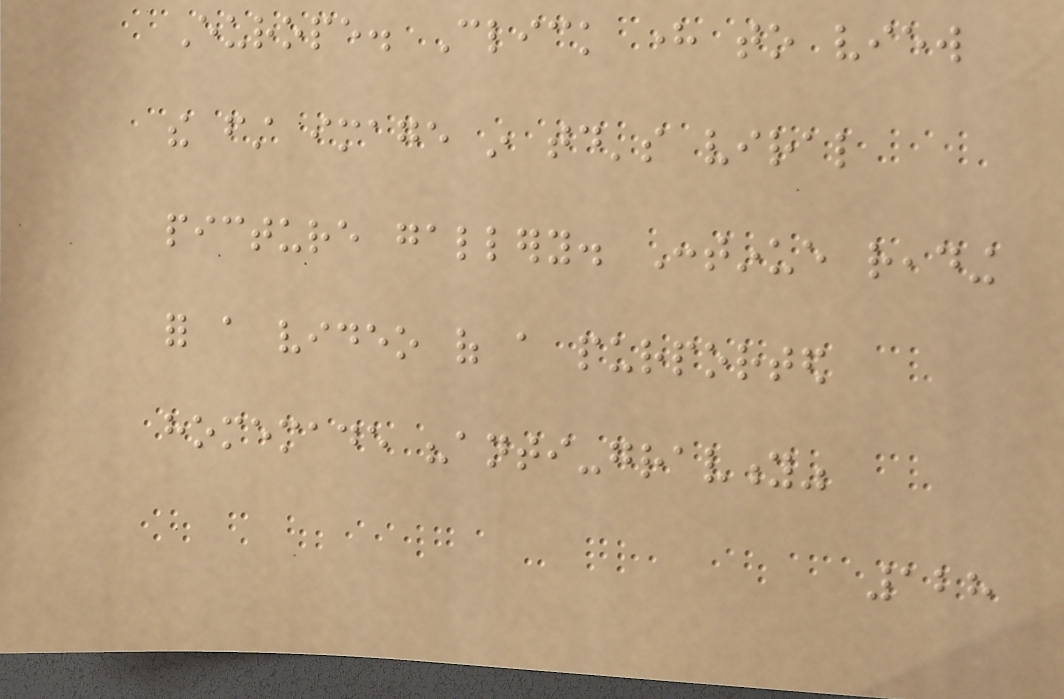Europe. Click here to view
the first image in today's viral
picture gallery. Continue reading
for a video of a purported
homemade "anti-gravity"
128
